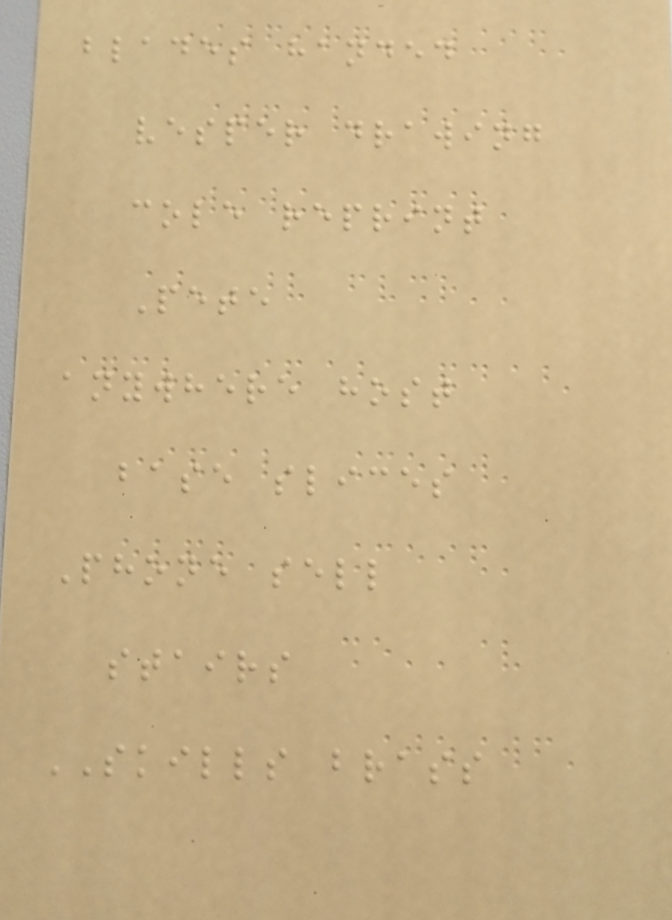blades handed
vesper drawing
cole reprint
Pete
anywhere host
base slices
Phone sell
stairs
SKILLS brass
